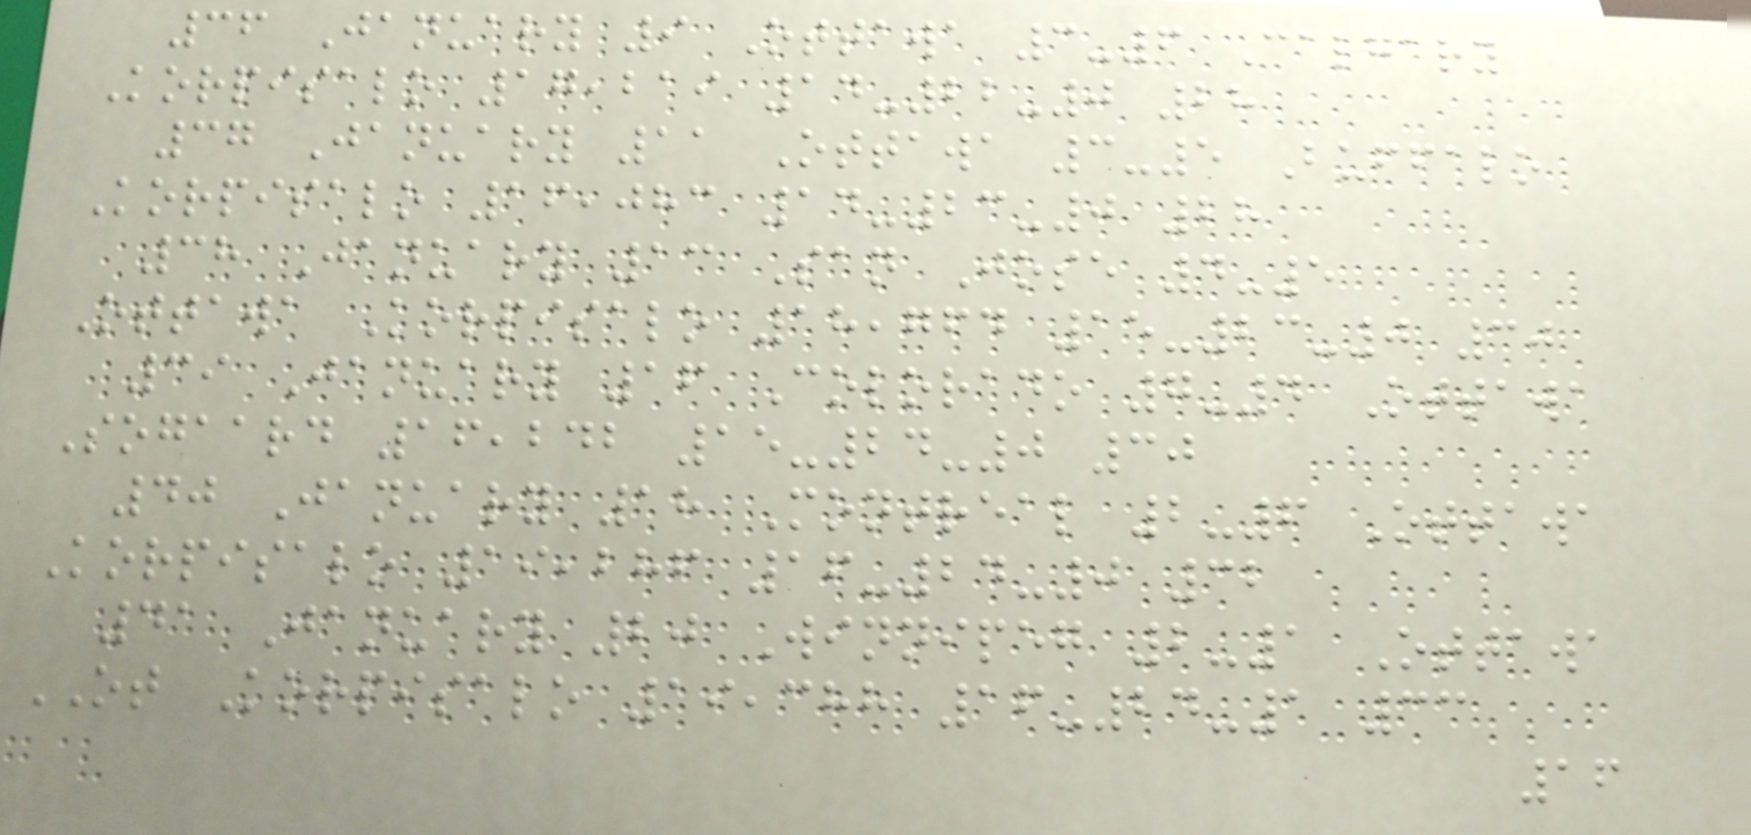36 January 9 Ottawa 3-6 Calgary
Korpisalo 17,219 14-22-0 28
37 January 11 Ottawa 3-5 Buffalo
Korpisalo 16,083 14-23-0 28
38 January 13 San Jose 4-5
Ottawa Korpisalo 18,764 15-23-0 30
39 January 16 Colorado 7-4 Ottawa
Sogaard 16,242 15-24-0 30
40 January 18 Montreal 2-6 Ottawa
Korpisalo 19,286 16-24-0 32
41 January 20 Winnipeg 2-1 Ottawa
OT Korpisalo 19,388 16-24-1 33
16
